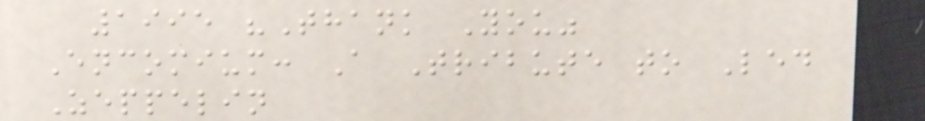1995 "Thank You"
Encomium: A Tribute to Led
Zeppelin
